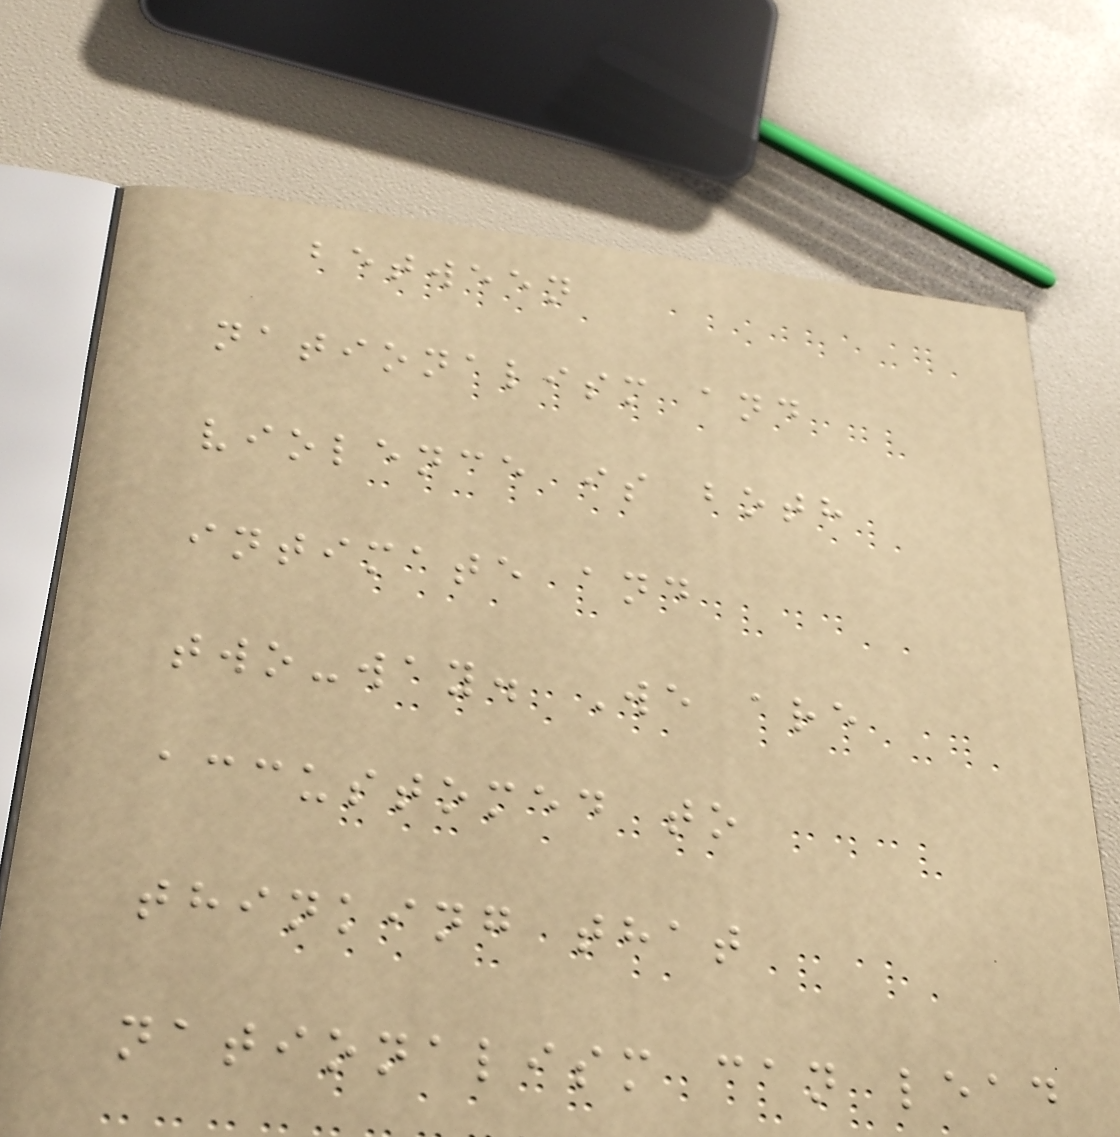between
nationalism and
violence is both
intimate and
two-way. We are
accustomed to
thinking that
nationalism can lead
